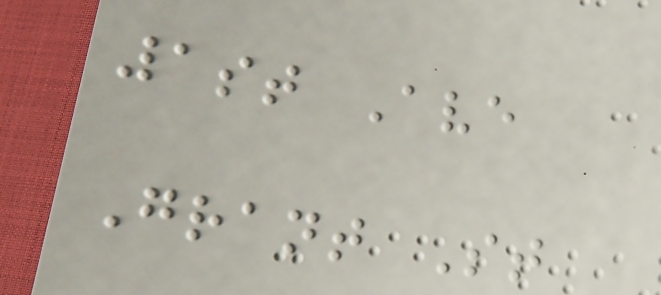1st Ave
Grant St
